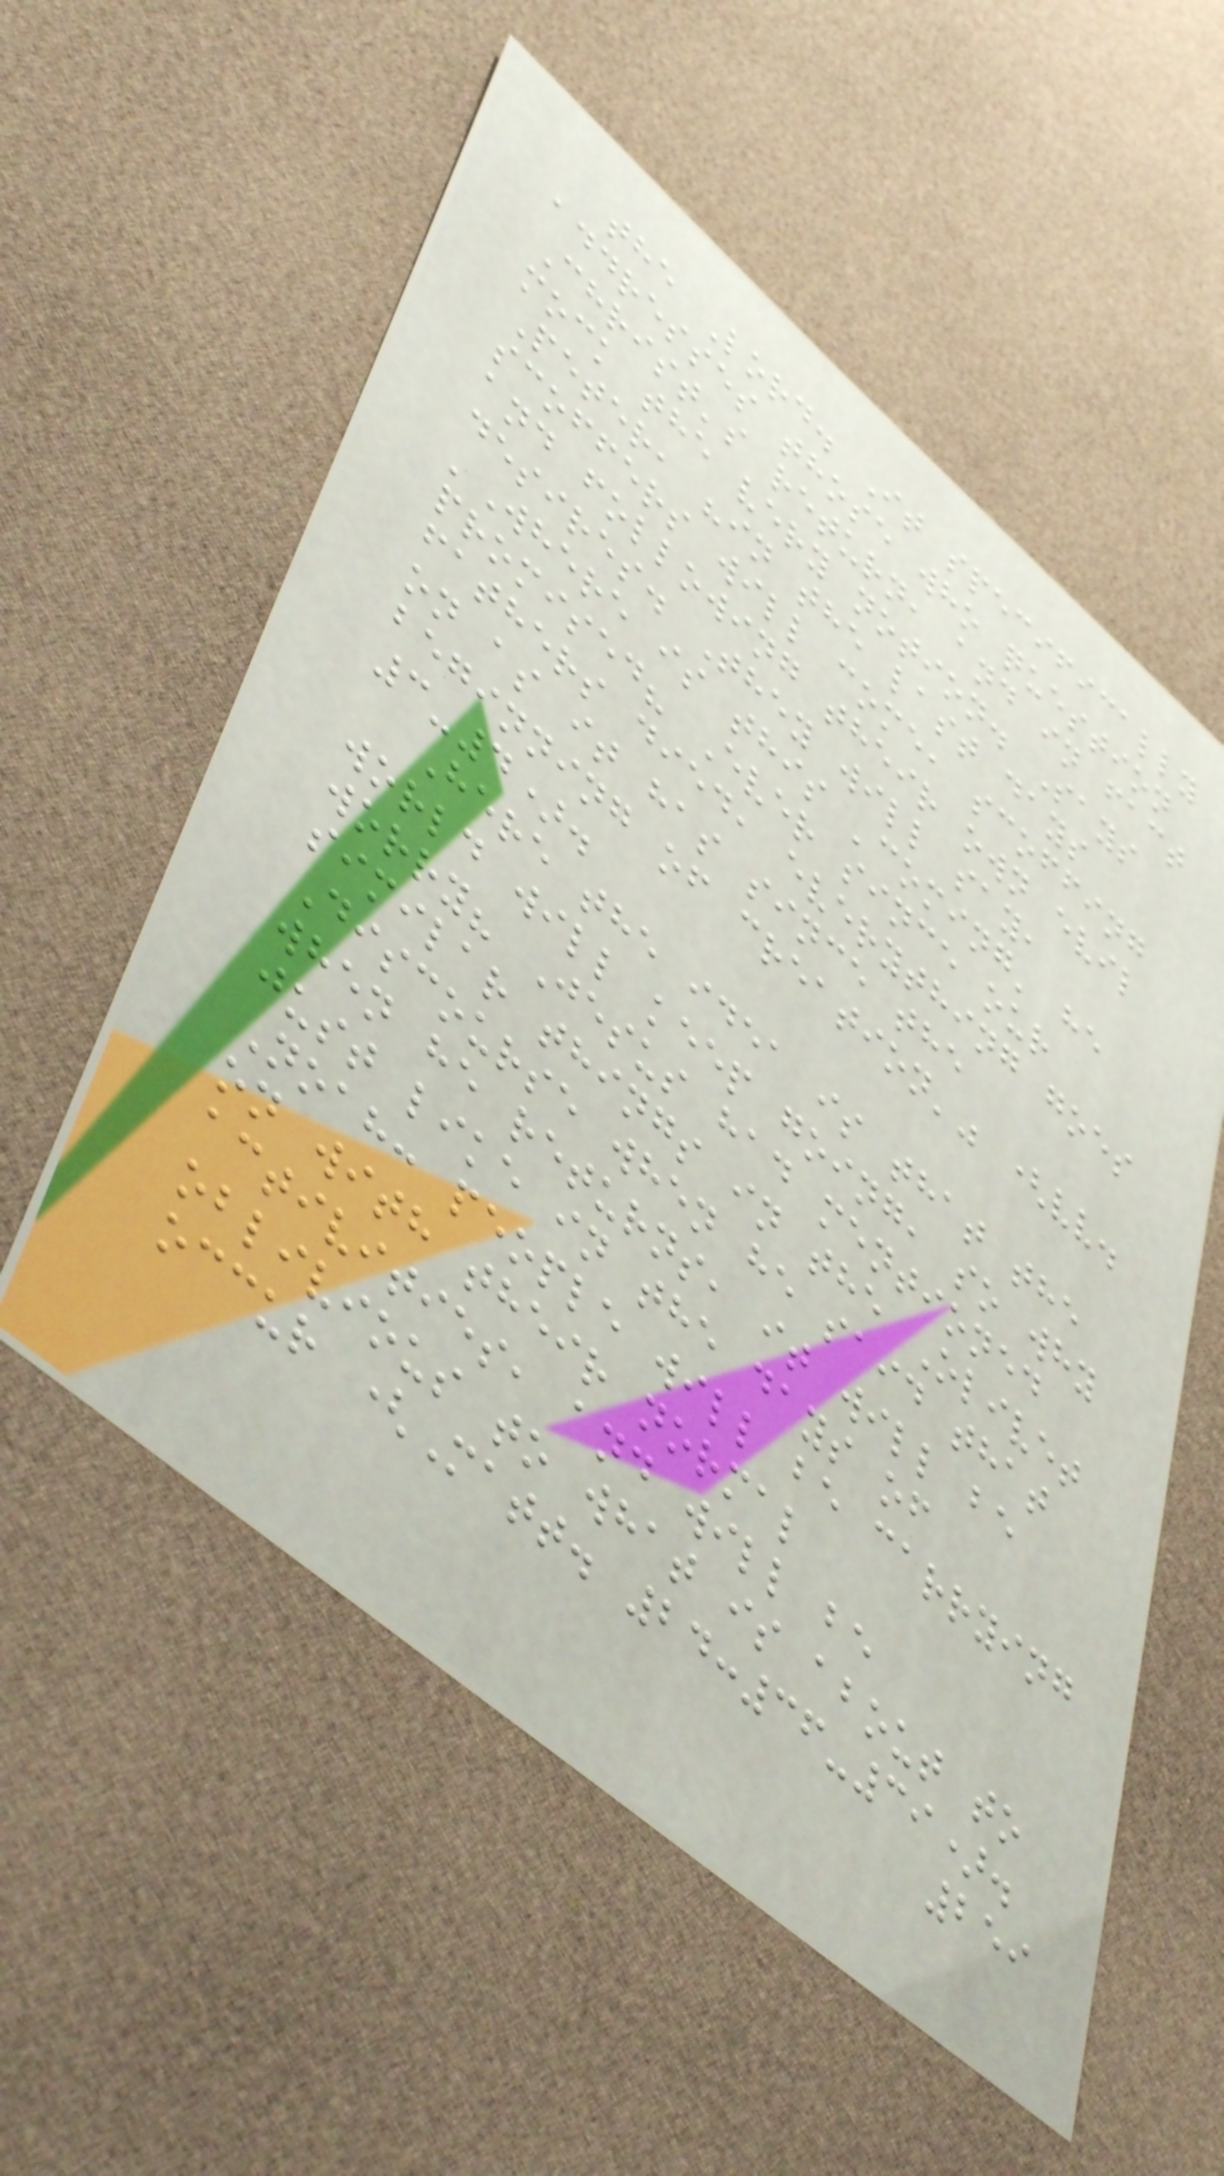the Lord. It specifically
addresses those who question
Christ's return, and in fact
mock the very notion. Says
Peter, "in the last days
scoffers will come, scoffing
and following their own evil
desires. They will say,
'Where is this 'coming' he
promised? Ever since our
fathers died, everything goes
on as it has since the
beginning of creation'" (vv.
3-4).
Here the idea is that the
world will keep going, so why
worry? Jesus had mentioned
similar things in the Olivet
Discourse when he said that
when he returns, it will be
just like in the days of
Noah: people will be carrying
on with their normal
activities, and will be
oblivious to what is about to
occur (Matt. 24:36-39).
259
